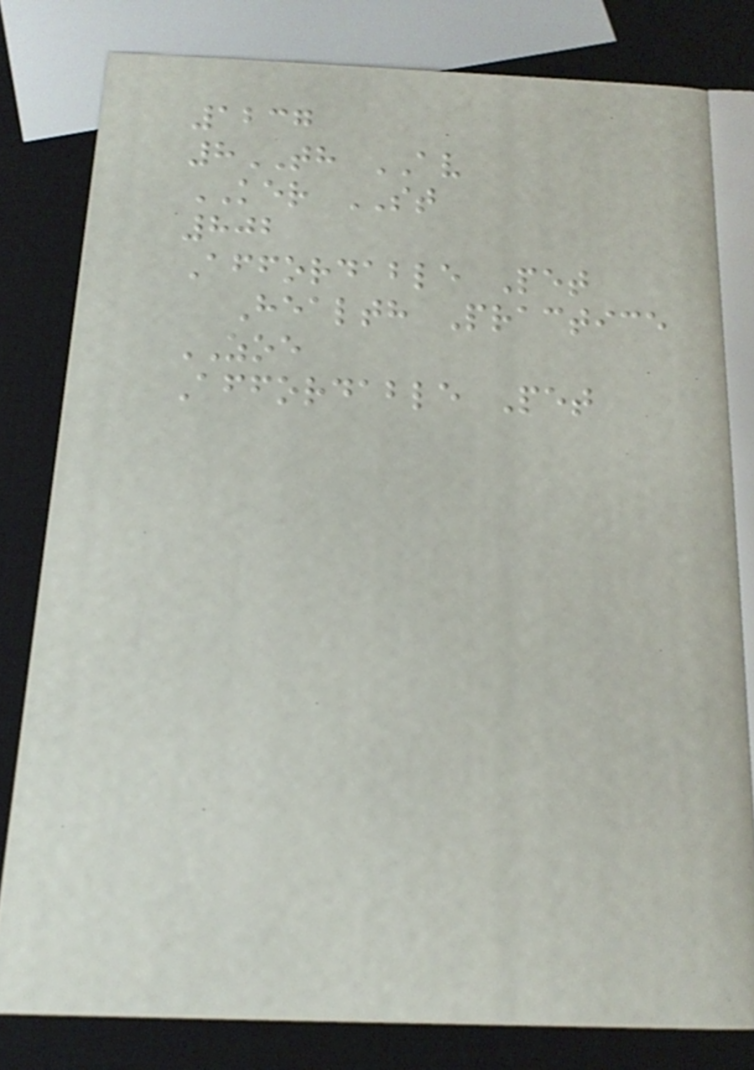1237
8TH AV
KER ST
802
Affordable Pet
Health Practice
ZOE
Affordable Pet
